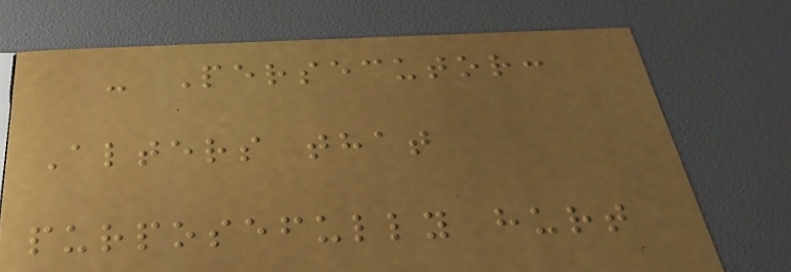- Persecutor:
Alters that
purposefully hurt
